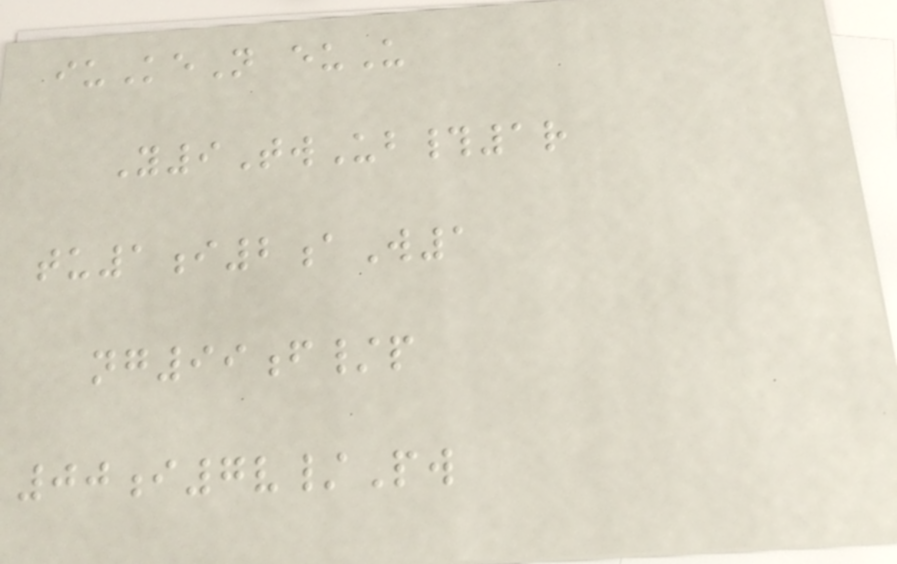iuKeN euU
Y9TwUb#1r
tu1i2aW1
ng99f/p
00i7v/Pw
